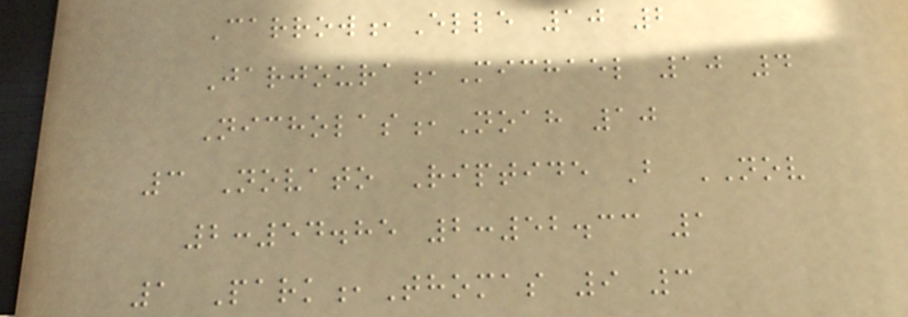Carrow,Elle 10 2
Jarjoura,Michael 10 4
Nicholas,Noah 10
3 Novato Riptide B NOV
2:54.85 2:52.33 1
1 Park,Thomas 9 3
